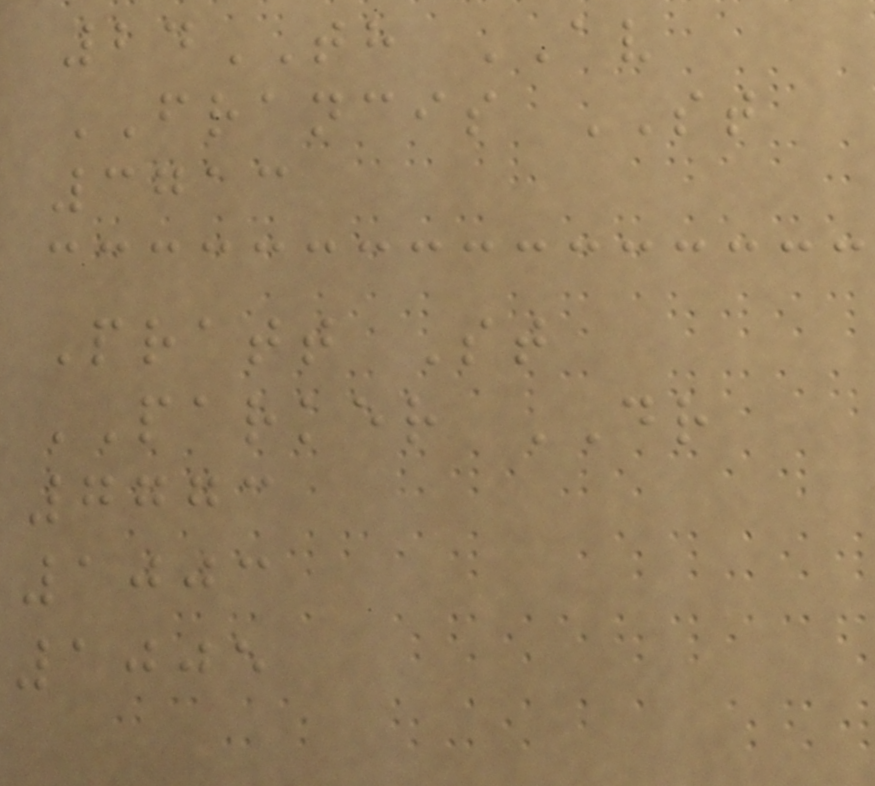24TH AV
FRANCIS ST
3713
Pratt St
PARKER DR
7773
1003
1005
